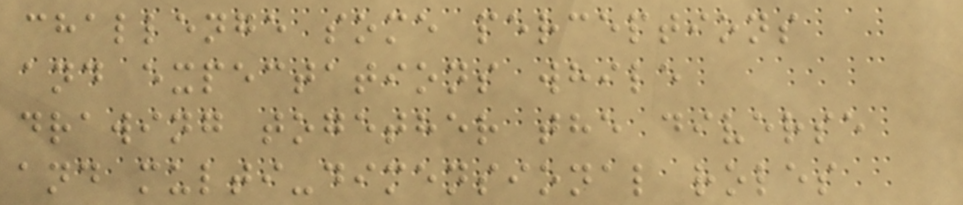challenge some perceptions
and expectations while
drawing together the diverse
and multi-dimensional roles
